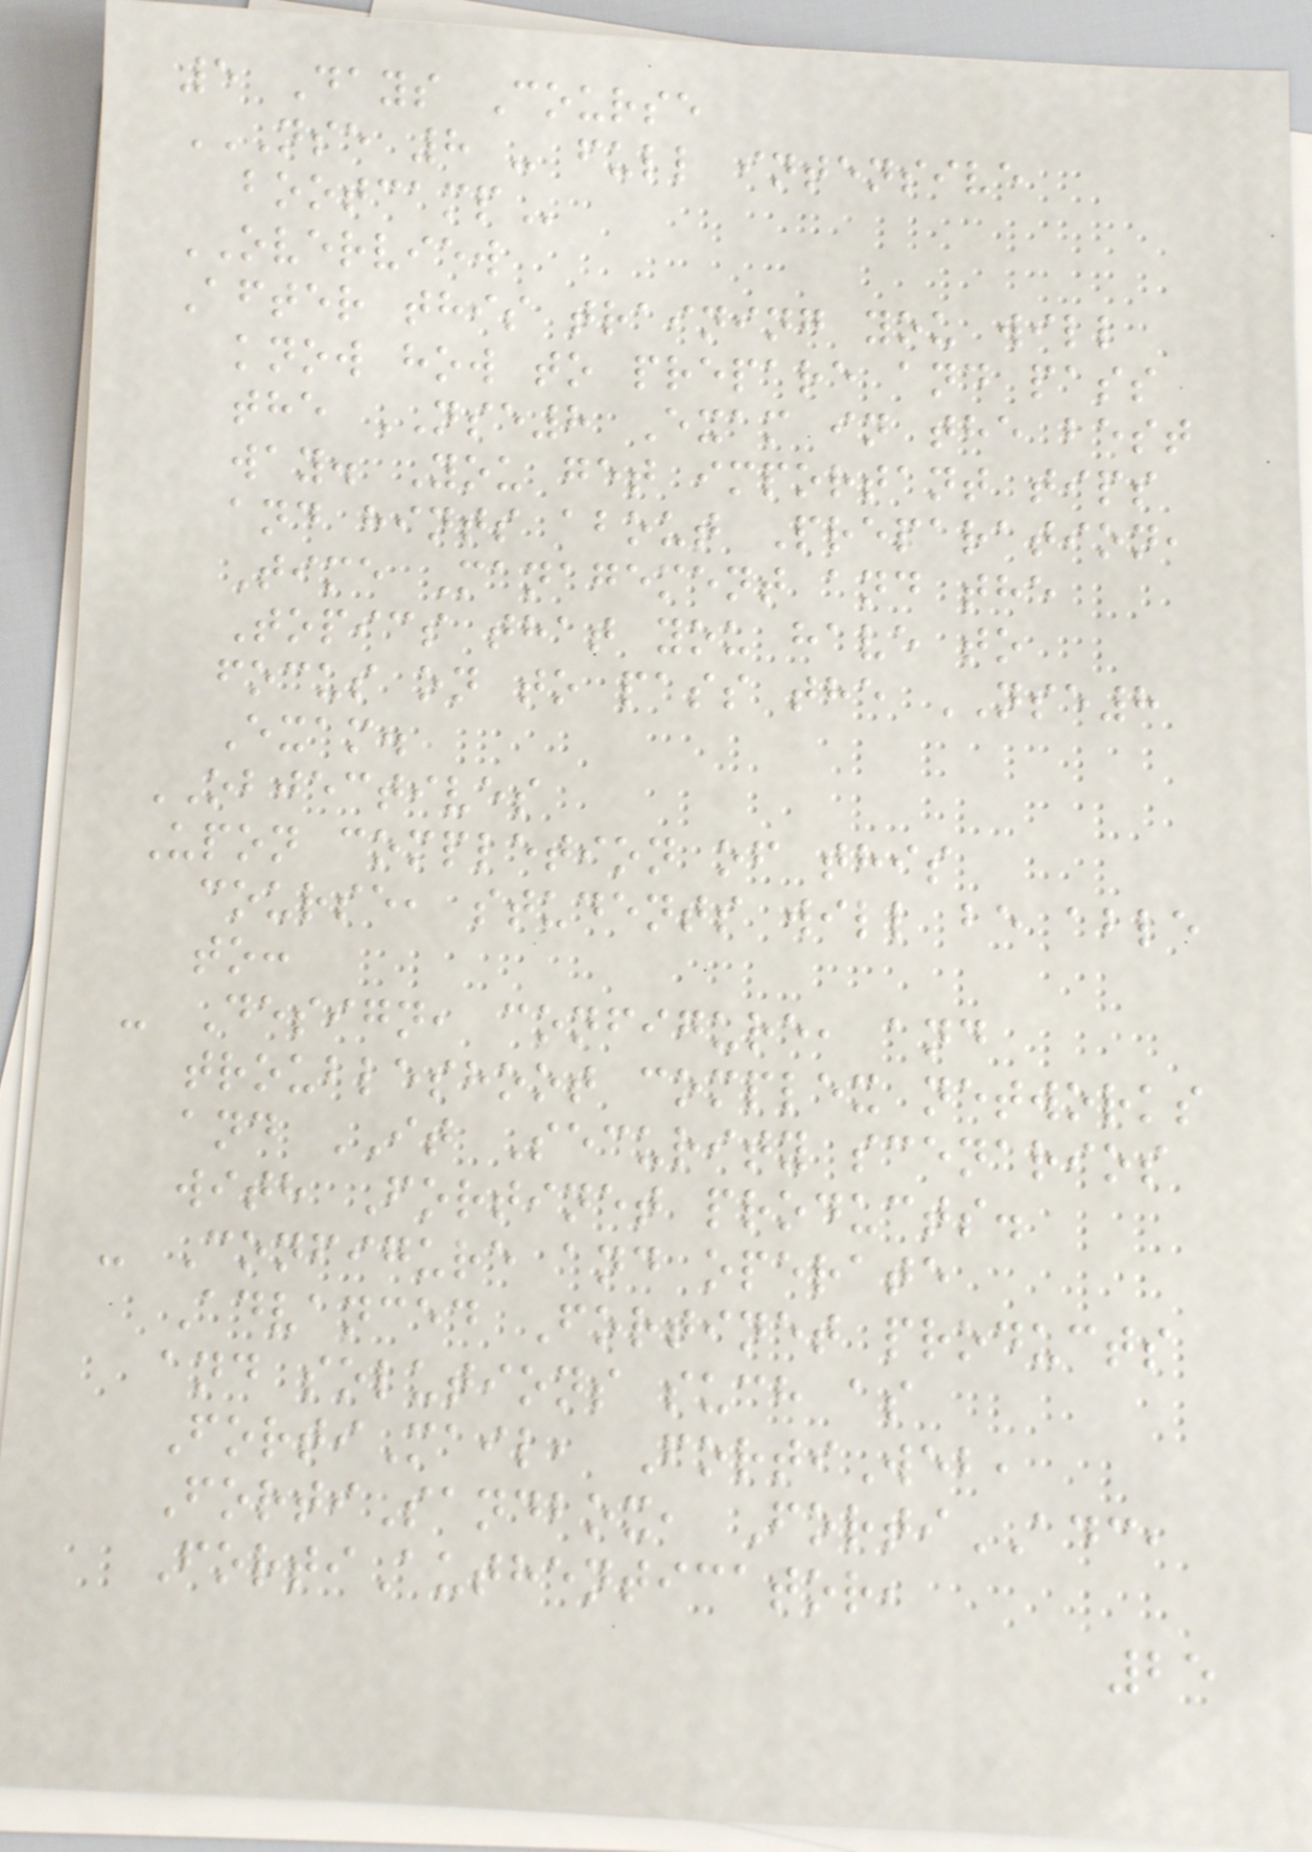5 Days Course
NSE 8 - FULL INTENSIVE
BOOTCAMP
OVERVIEW
After this training you will
know how to prepare and pass
the NSE8 Exam in the best
way. You get important tips
and hints about Preparation,
Time Management and the
Topics that you have to
focus on to pass the NSE8
Exam.
OBJECTIVES
Upon completion of this
course, students will be able
to:
- Design, configure, and
troubleshoot complex networks
and IT Security scenarios
with Fortinet products.
- Configure and operate
Advanced Fortinet products
and solutions such as
FortiMail, FortiWeb,
FortiSandbox, FortiADC,
FortiAuthenticator,
25
